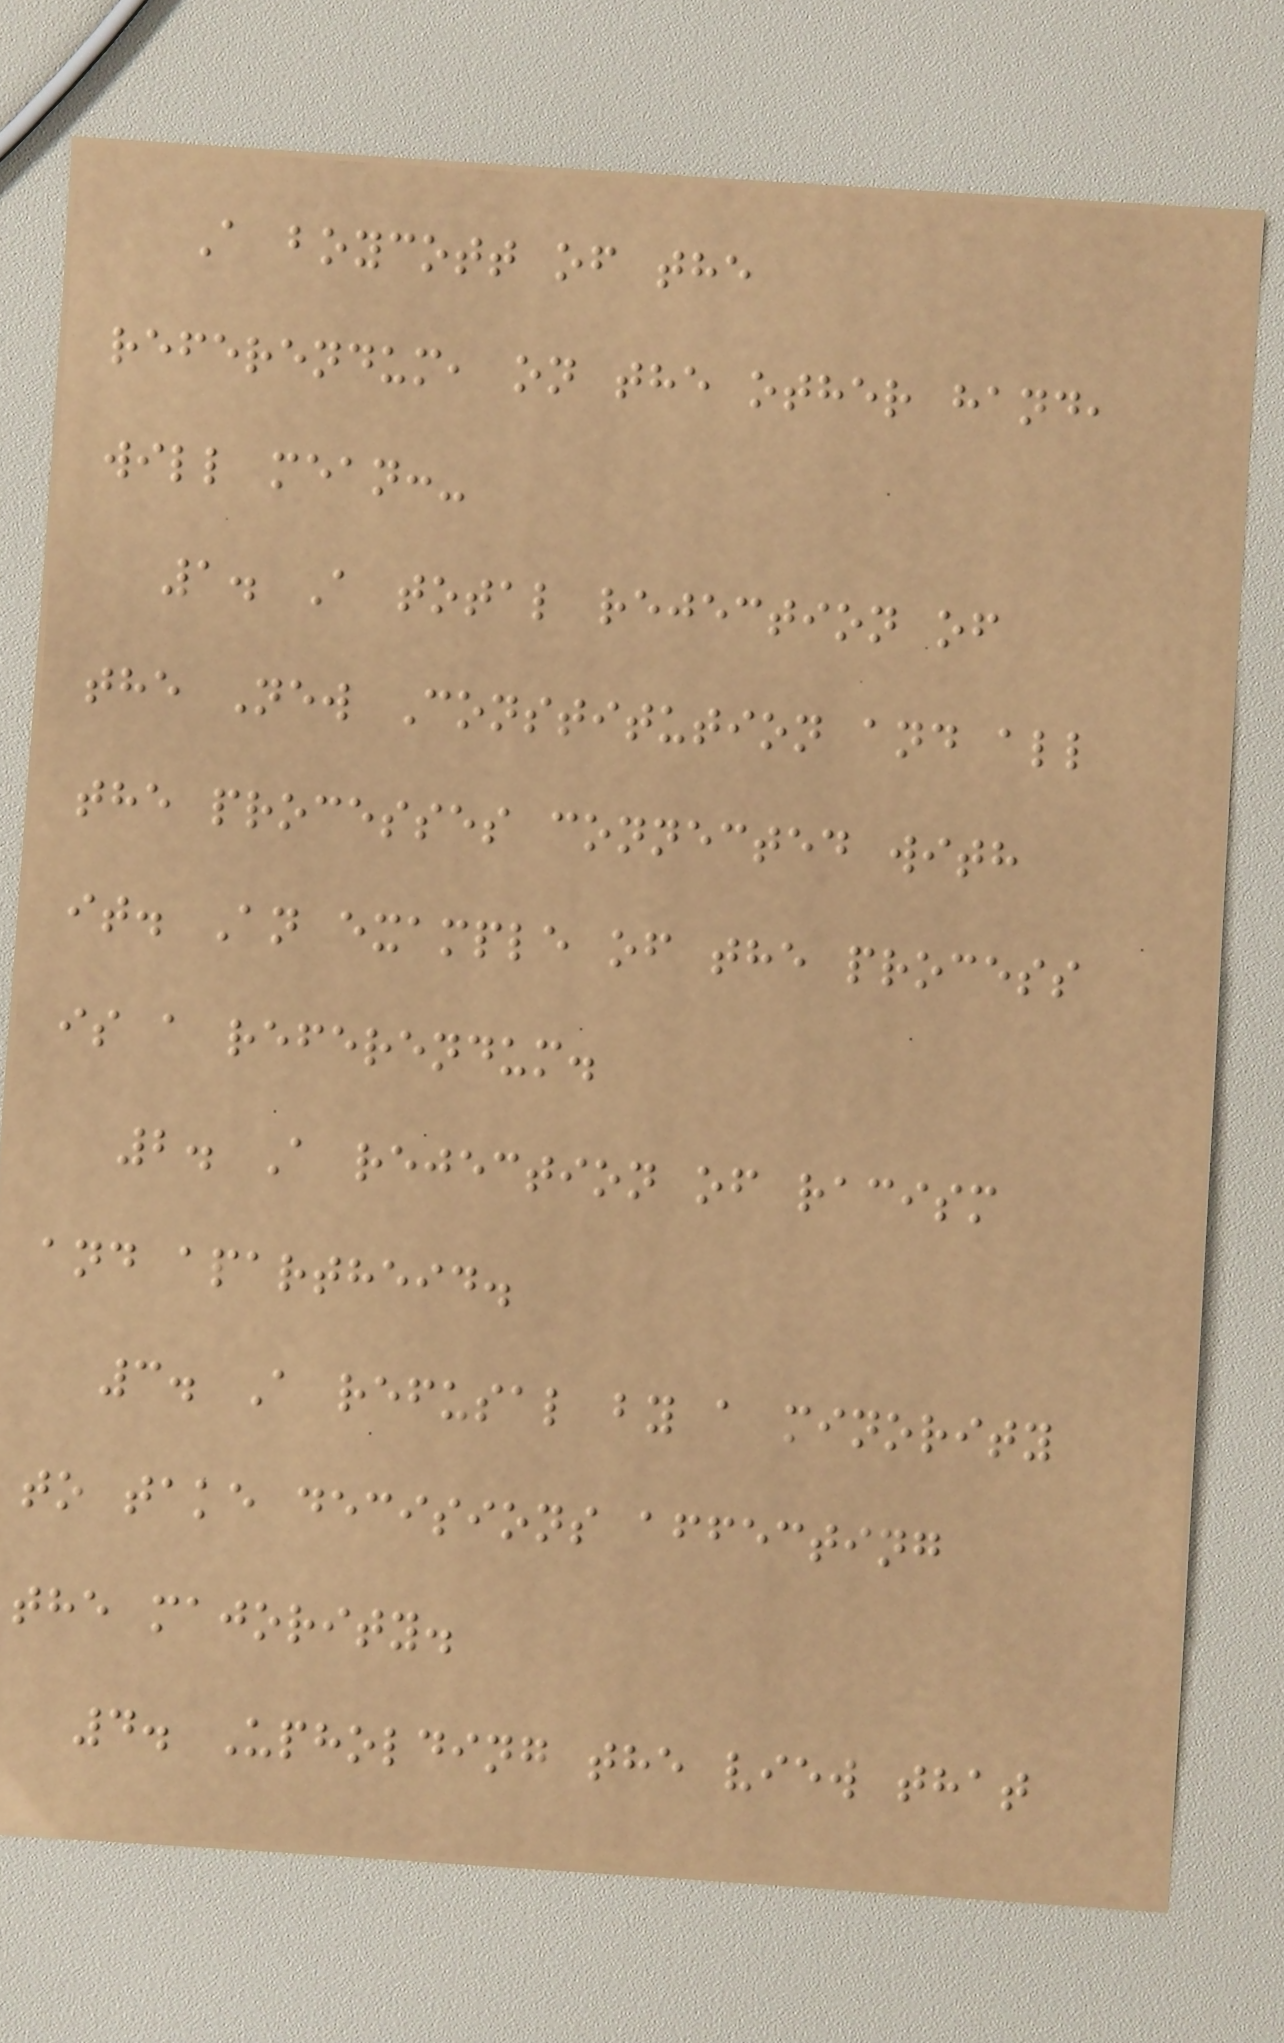A boycott of the
referendum, on the other hand,
will mean:-
1. A total rejection of
the New Constitution and all
the processes connected with
it. An example of the process
is a referendum.
2. A rejection of racism
and apartheid.
3. A refusal by a minority
to take decisions affecting
the majority.
4. Upholding the view that
